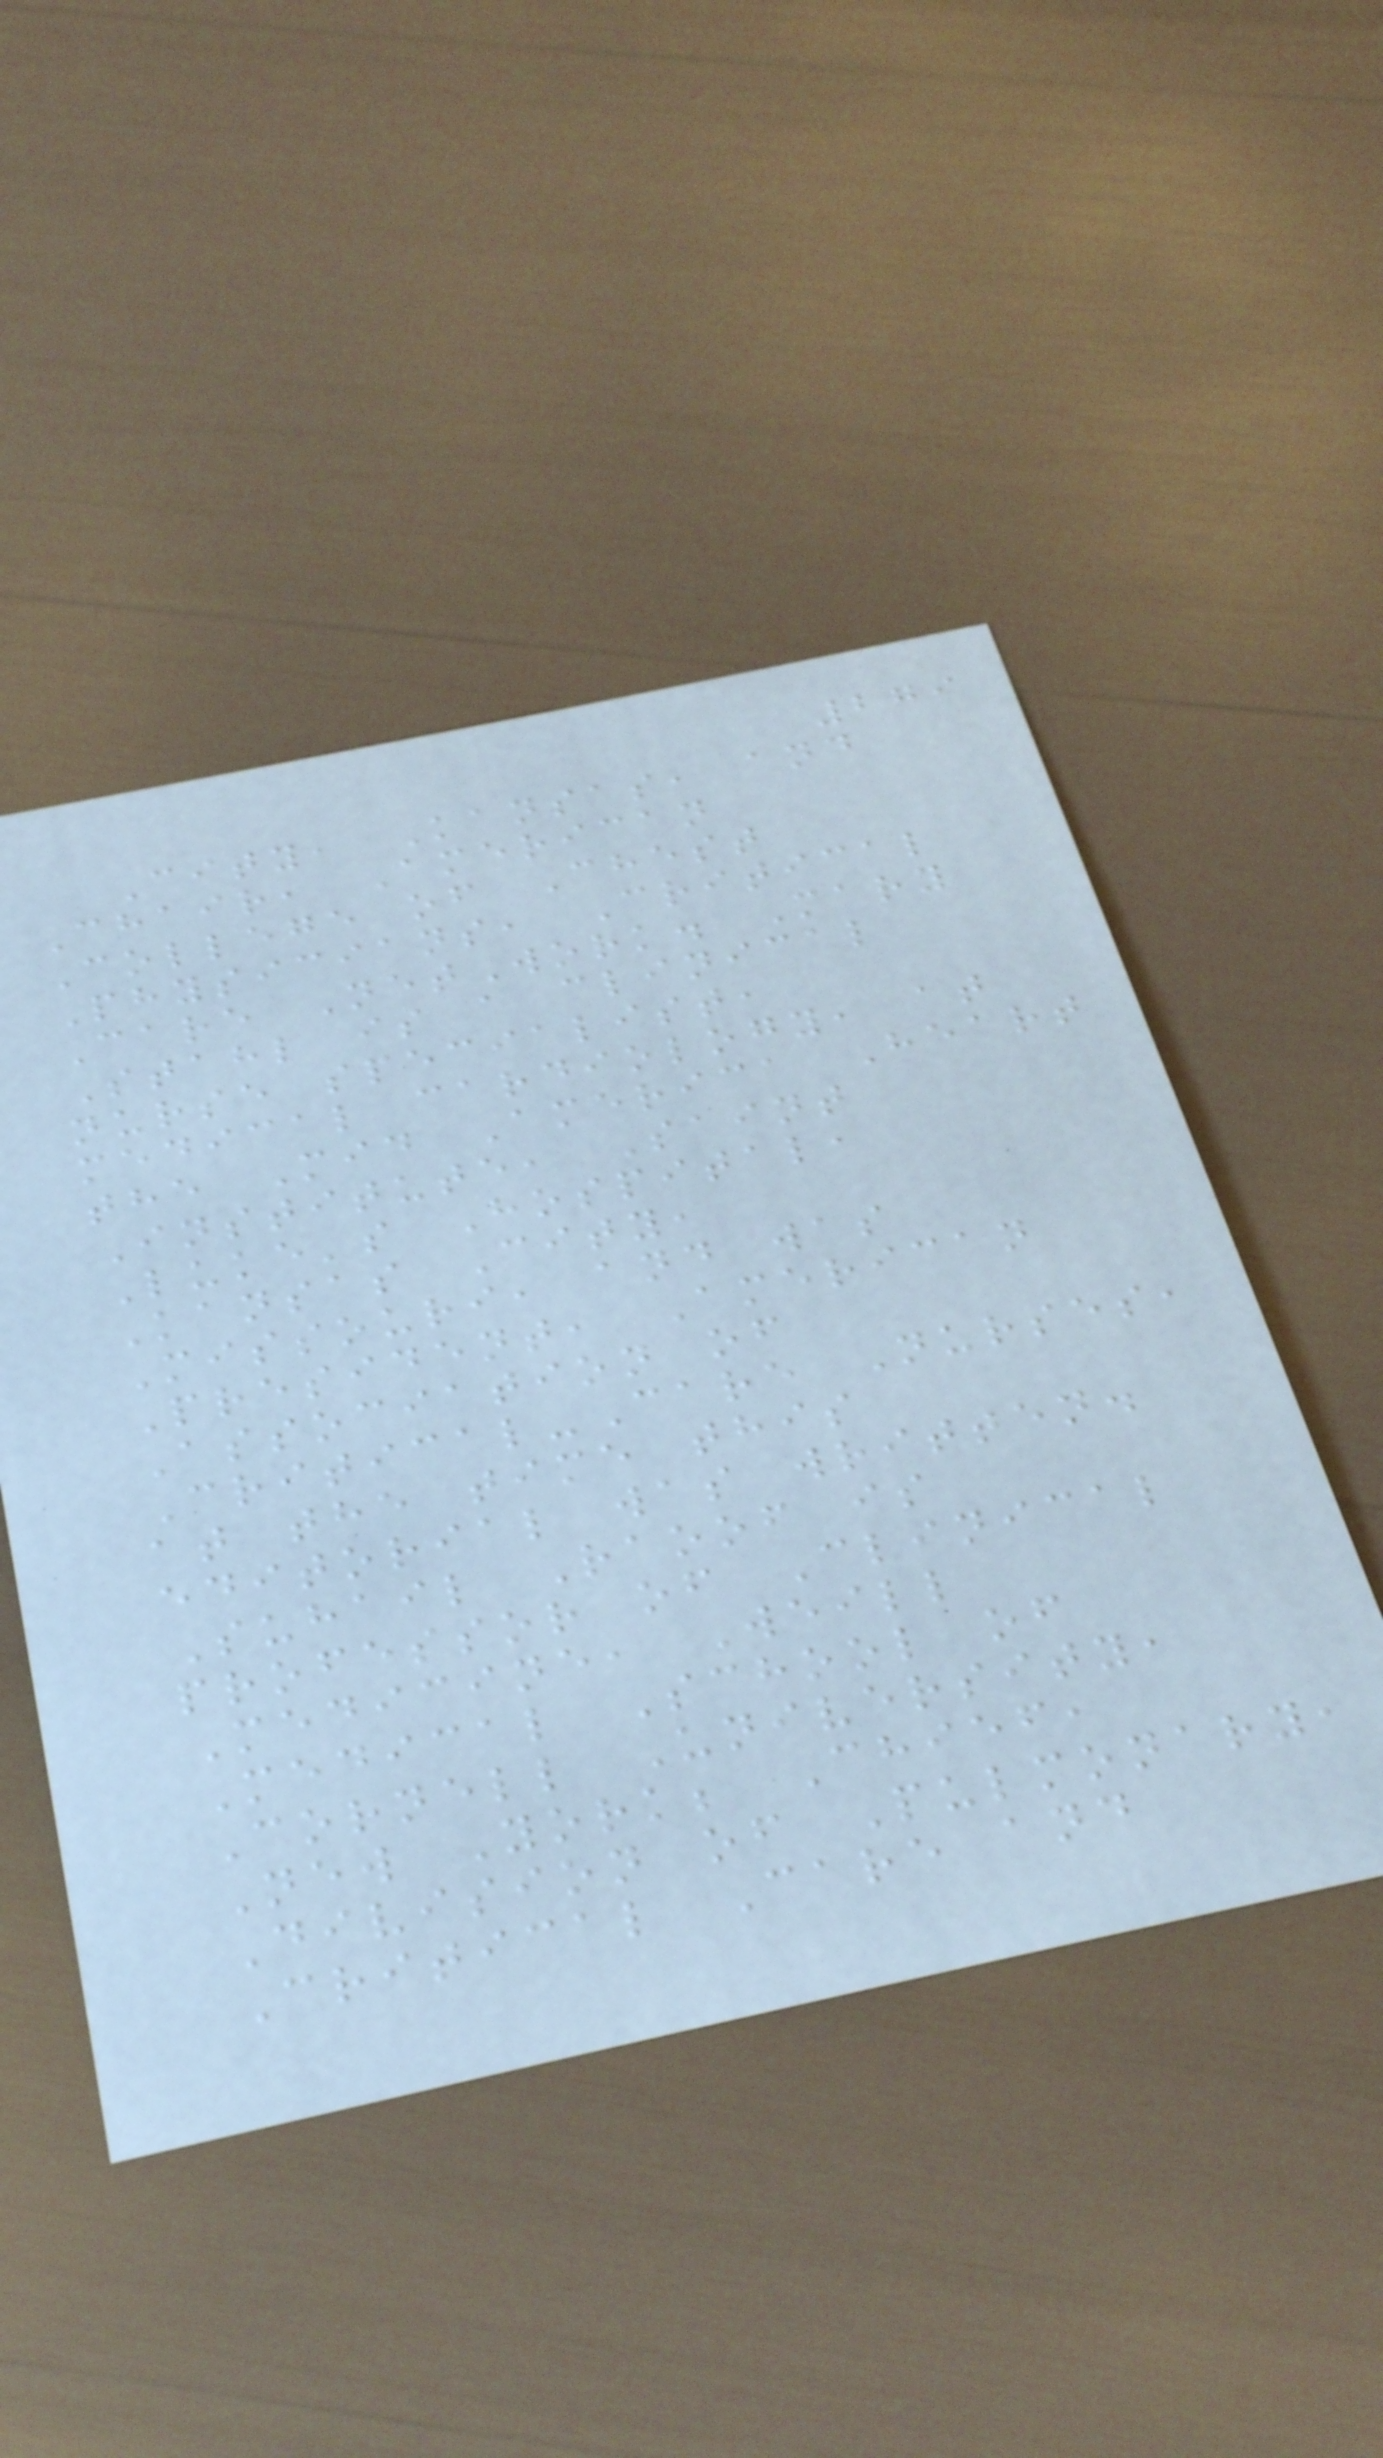279
City, Kansas, and
Chair, American
College of Chest
Physicians, Critical
Care NetWork. Mary
Stahl is a clinical
nurse specialist,
medical cardiology, at
the Mid America Heart
Institute, Saint
Luke's Hospital,
Kansas City,
Missouri, and was
President, American
Association of
Critical-Care Nurses,
at the time this
editorial was written.
Suhail Raoof is
professor of Clinical
Medicine, Weill
Medical School of
Cornell University,
New York; Chief,
Division of Pulmonary,
Critical Care and
